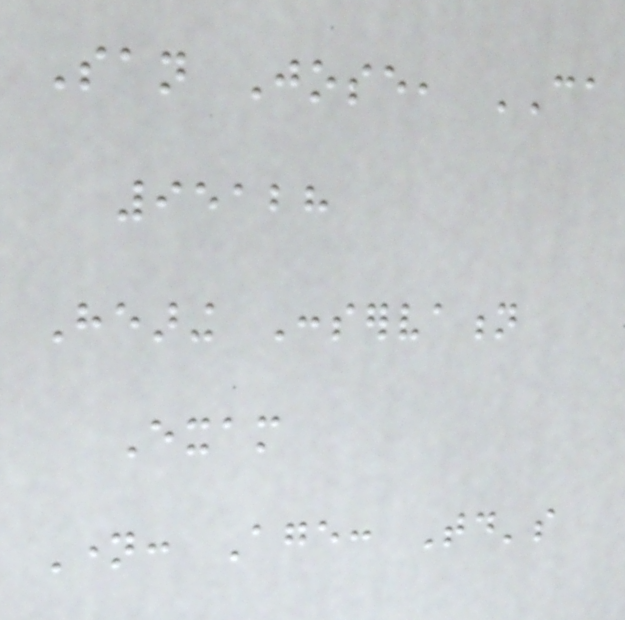San Jose, CA
95128
Hearing Conservation
Exam
Name: Age: Today's
